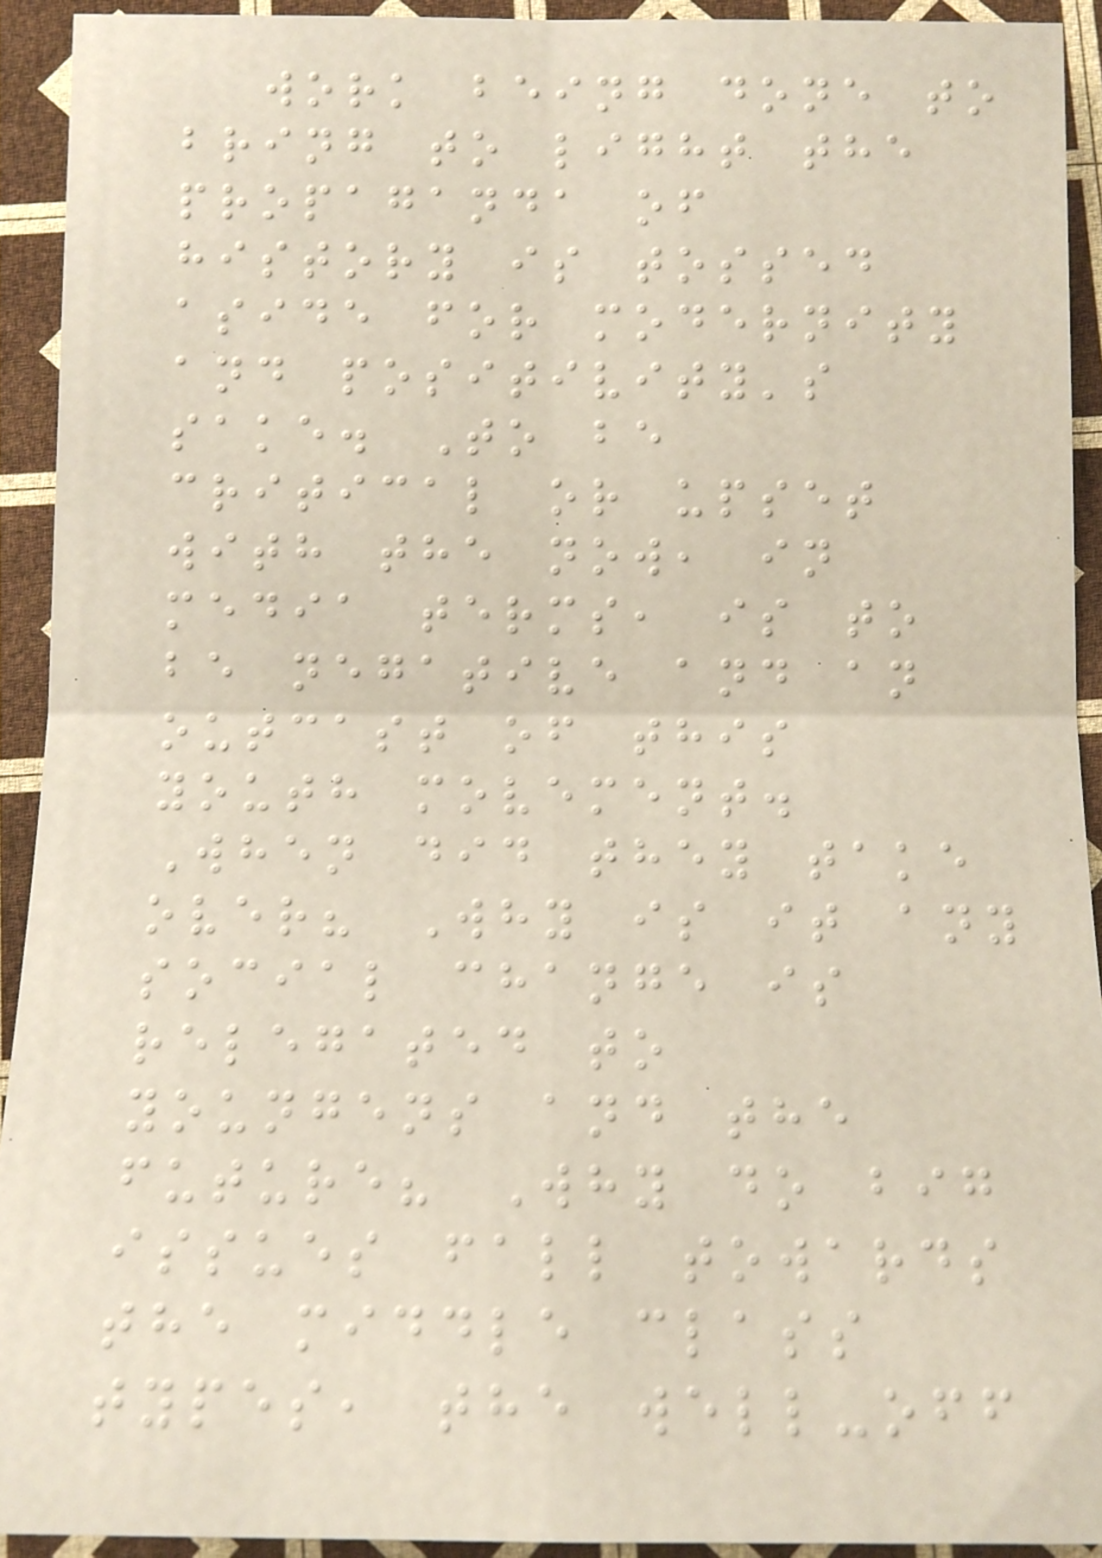work being done to
bring to light the
propaganda of
history is tossed
aside for modernity
and positivity's
sake. To be
critical or upset
with the now, in
media terms, is to
be negative and an
outcast of this
youth movement.
When did they take
over? Why is it any
social change is
relegated to
youngens and the
future? Why do big
issues fall towards
the middle class
types, the well-off
